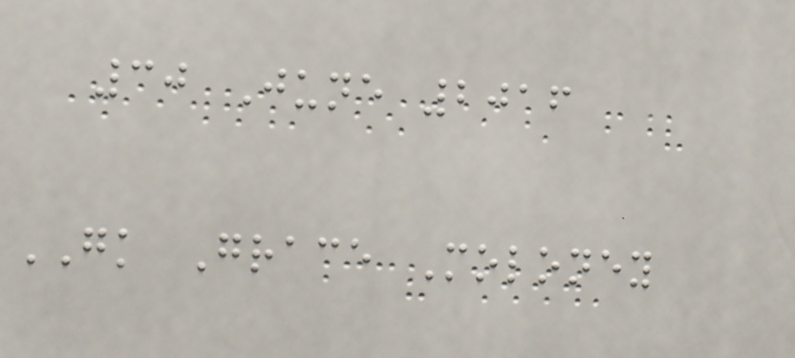30 June 2016
GK Grace Moloney
